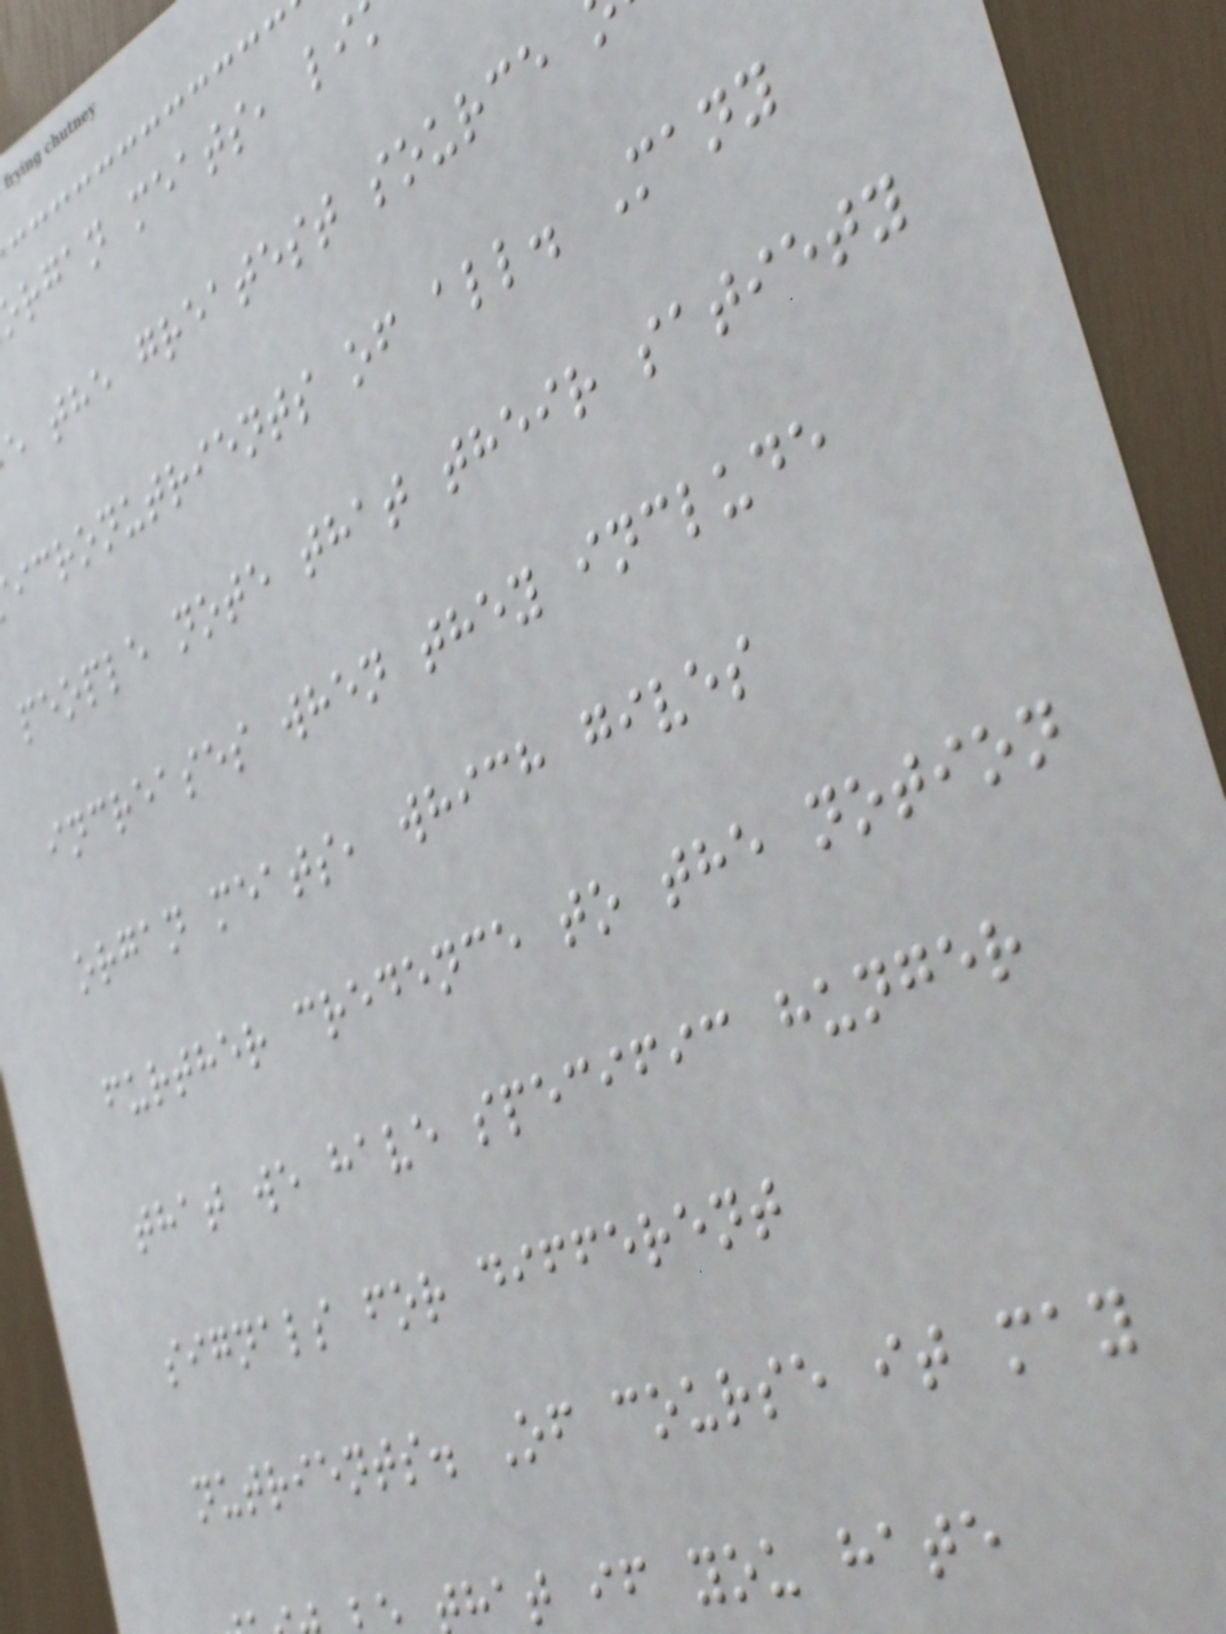rgan meats, li
e the greatest source
icronutrients of all. Many
people note that their satiety
increases when they include
organ meats, which gives
further credence to the notion
that we have specific hunger
signals for different
nutrients. Of course it may
hat if you hate
